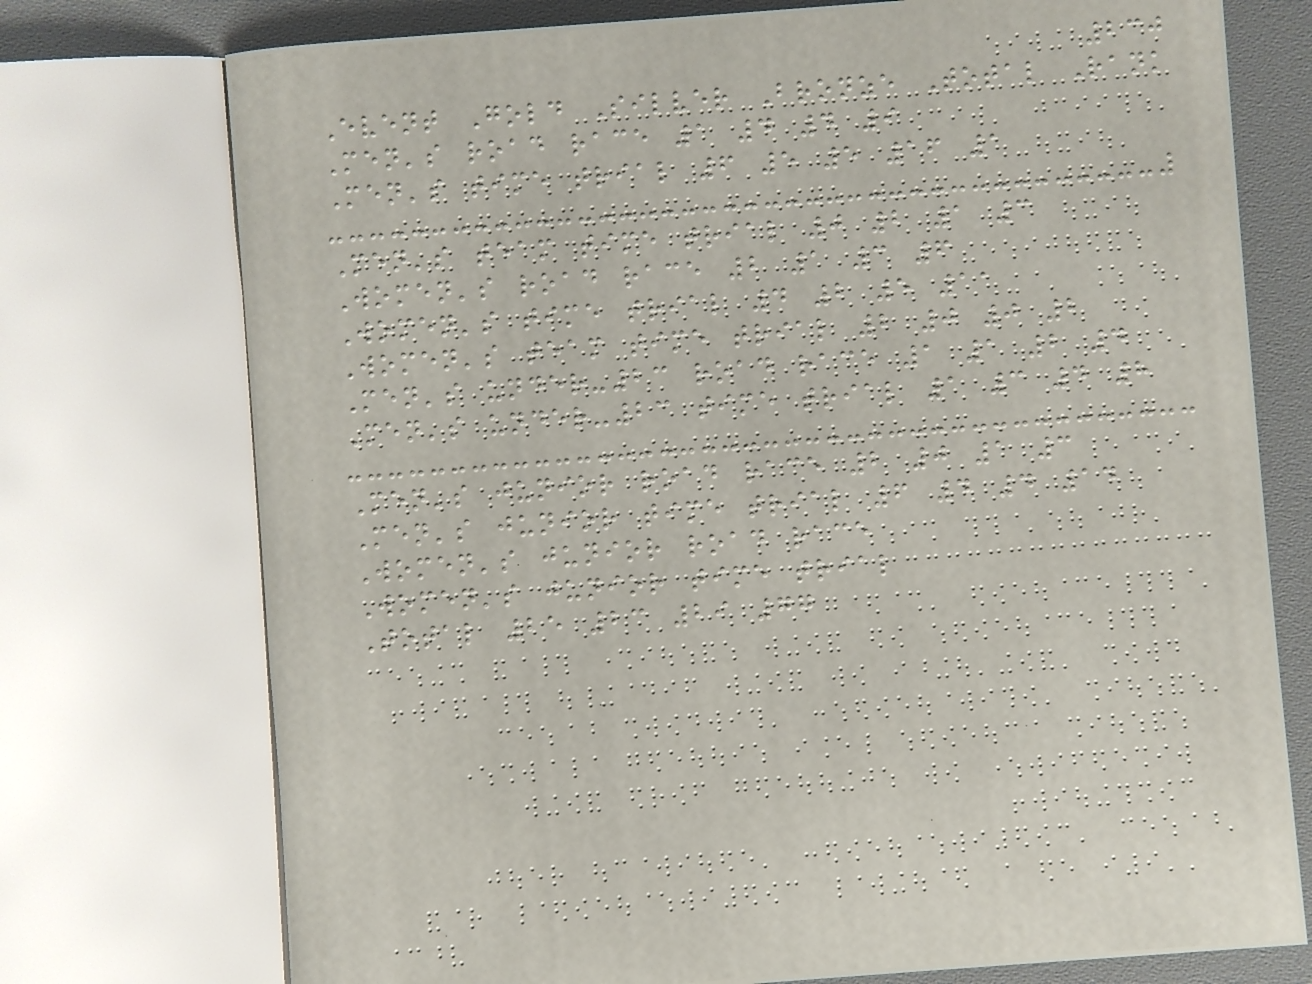230
Event Gold Silver Bronze Total Rank
Men's road race 1 4 4 9
Men's time trial 6 5 5 16 1
Men's team time trial 0 2 1 3
Women's road race 2 1 3 6
Women's time trial 4 2 5 11
Women's team time trial 2 0 0 2
Men's under-23 road race 1 1 2 4
Men's under-23 time trial 1 3 4 8
Men's junior road race 2 0 1 3
Men's junior time trial 6 4 4 14
Women's junior road race
Women's junior time trial
Total 25 23 29 77
